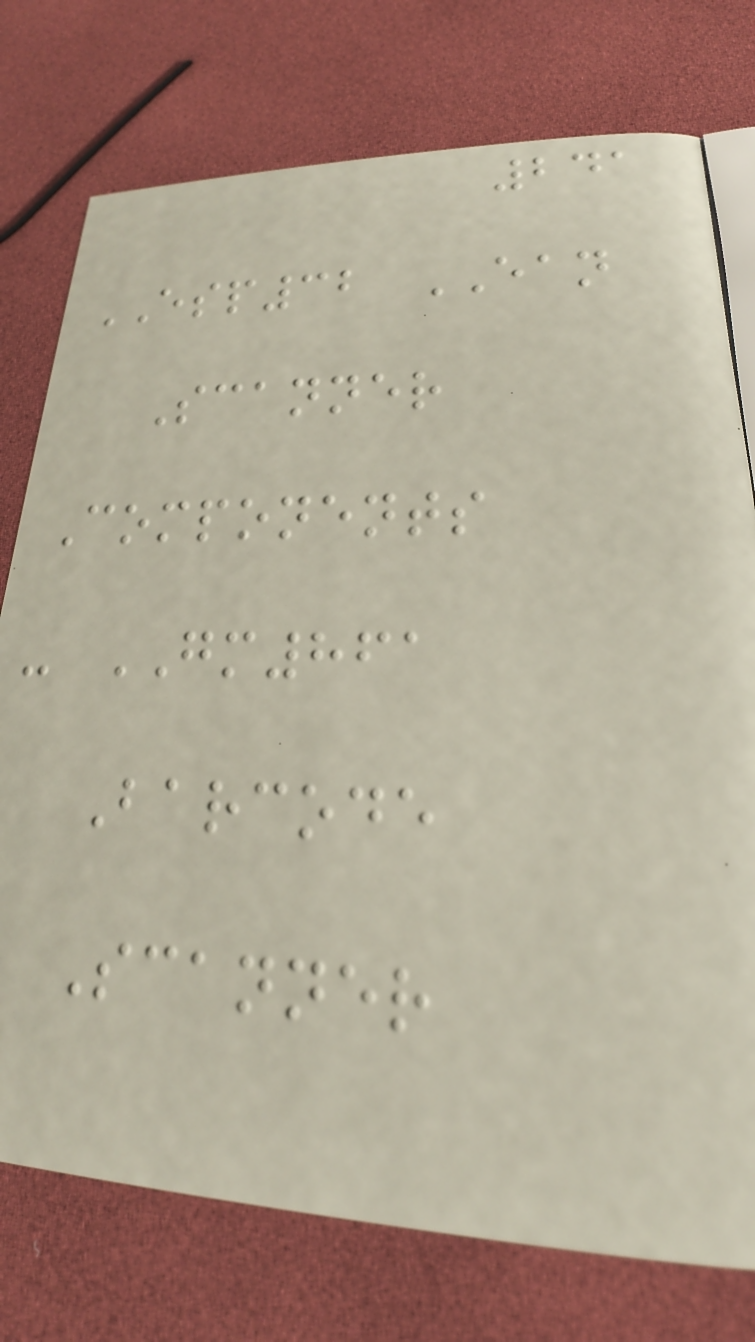241
ESP32 EAN
Scanner
Components
- GM861
Barcode
Scanner
